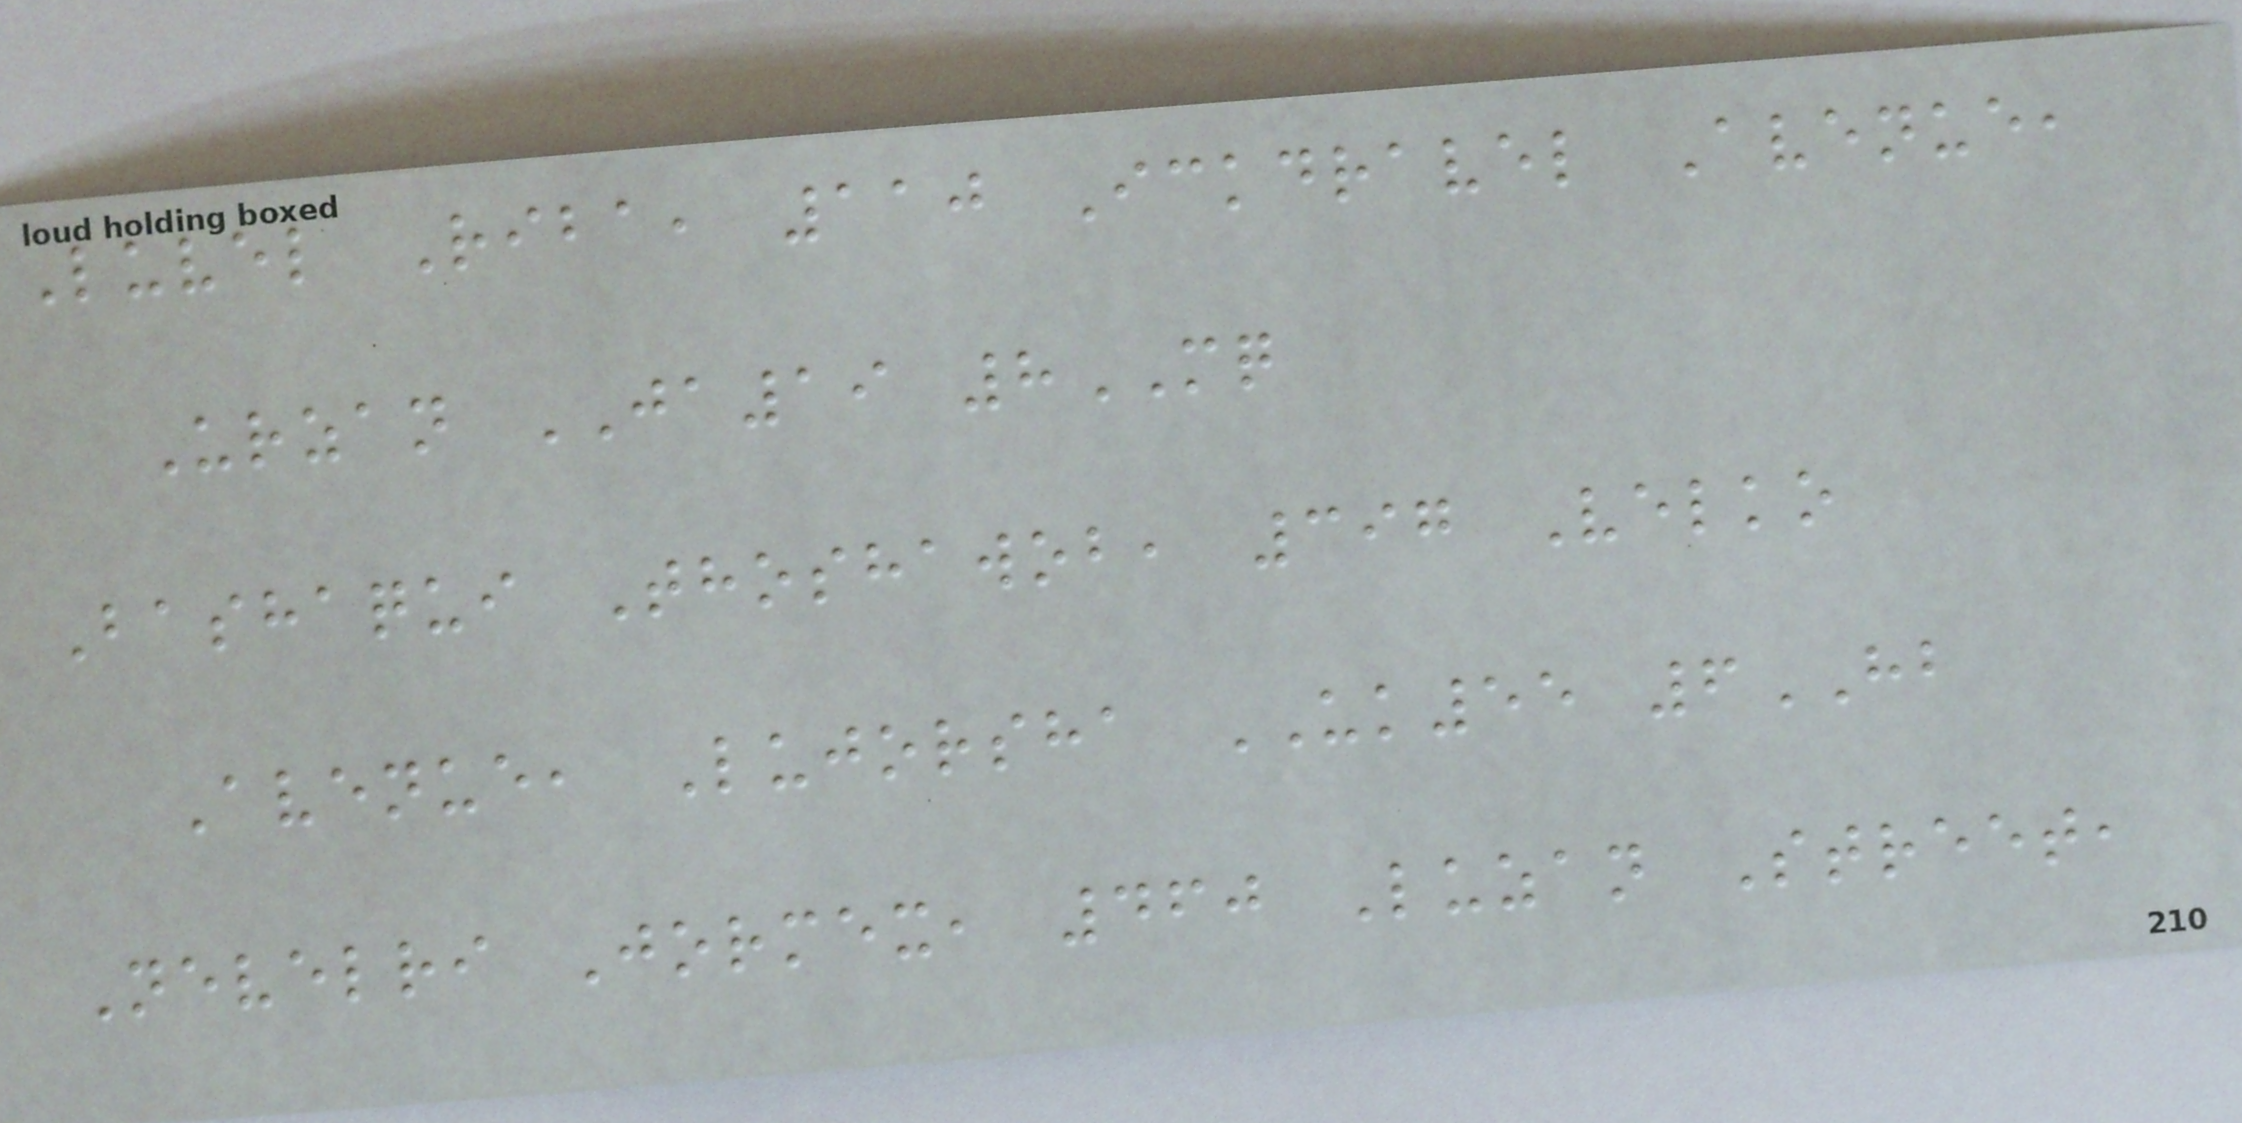Luvel Riba, 110 Ickdravel Avenue,
Urzan JA19 8MQ
Bashaqui Thoshawob, 397 Velko
Avenue, Lujorsha UK55 6HB
Nevelri Jormex, 460 Luzan Street,
